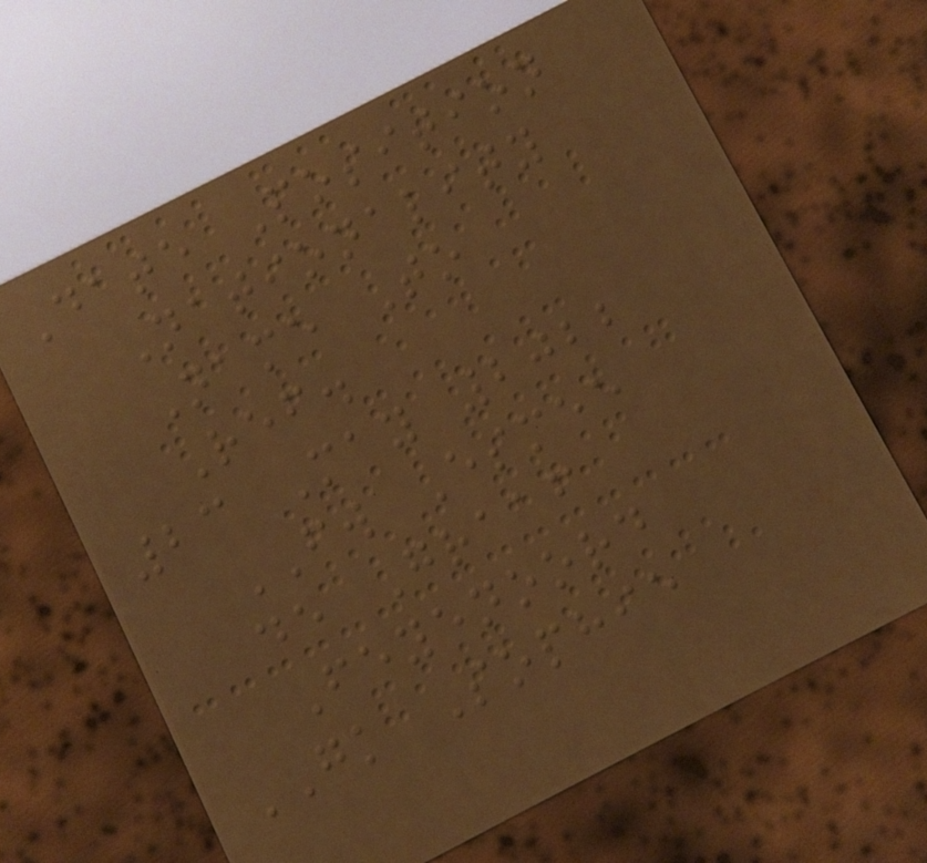Date Position
Nationality
Name To
Ref.
23 May 2022
FW Esmee
de Graaf
Feyenoord
GK Sophie
